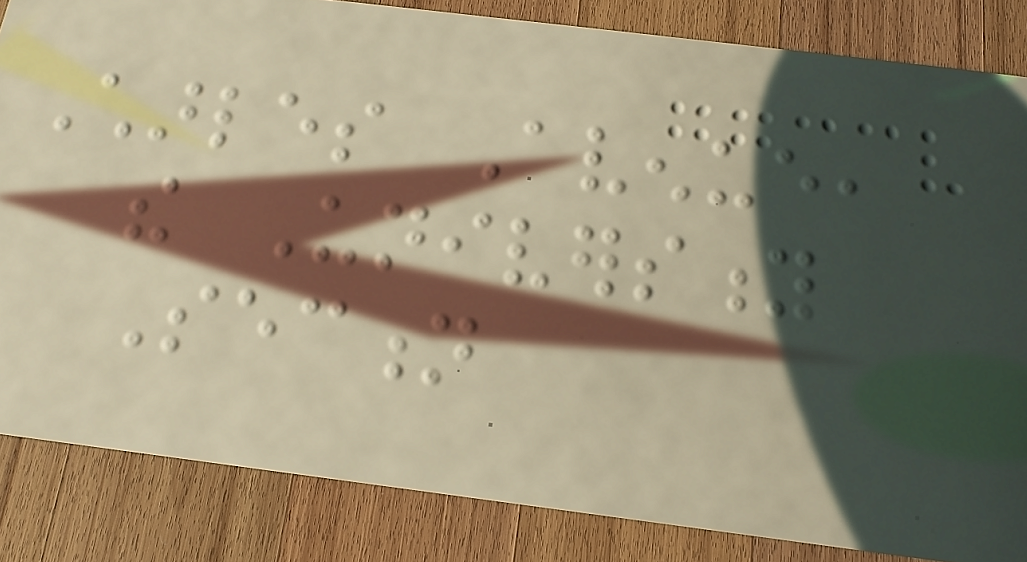Charles Avenue,
the University
Section
